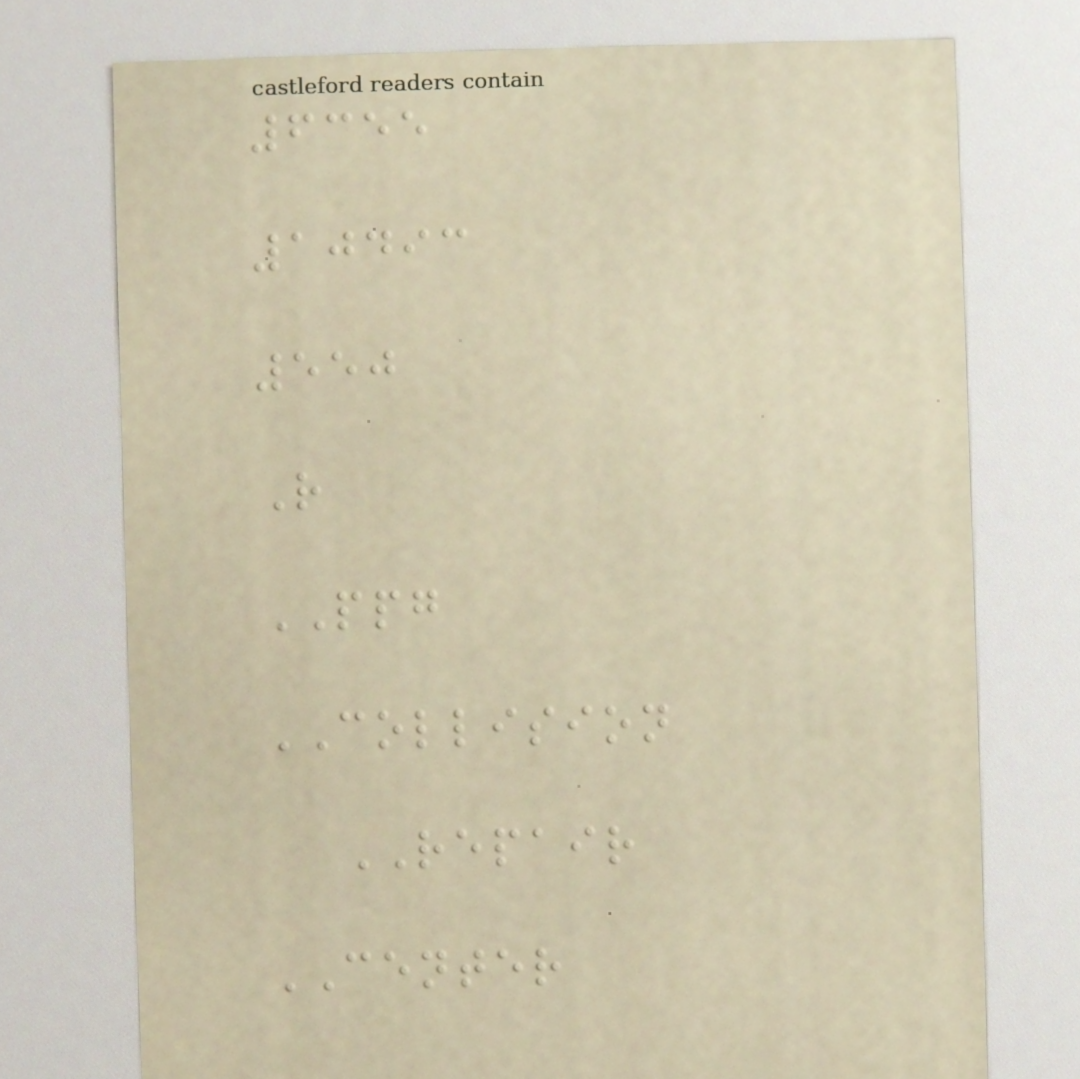6355
10493
550
R
PPG
COLLISION
REPAIR
CENTER
